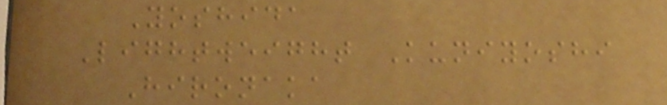Yoshida
Lightweight Kuniyoshi
Hironaka
